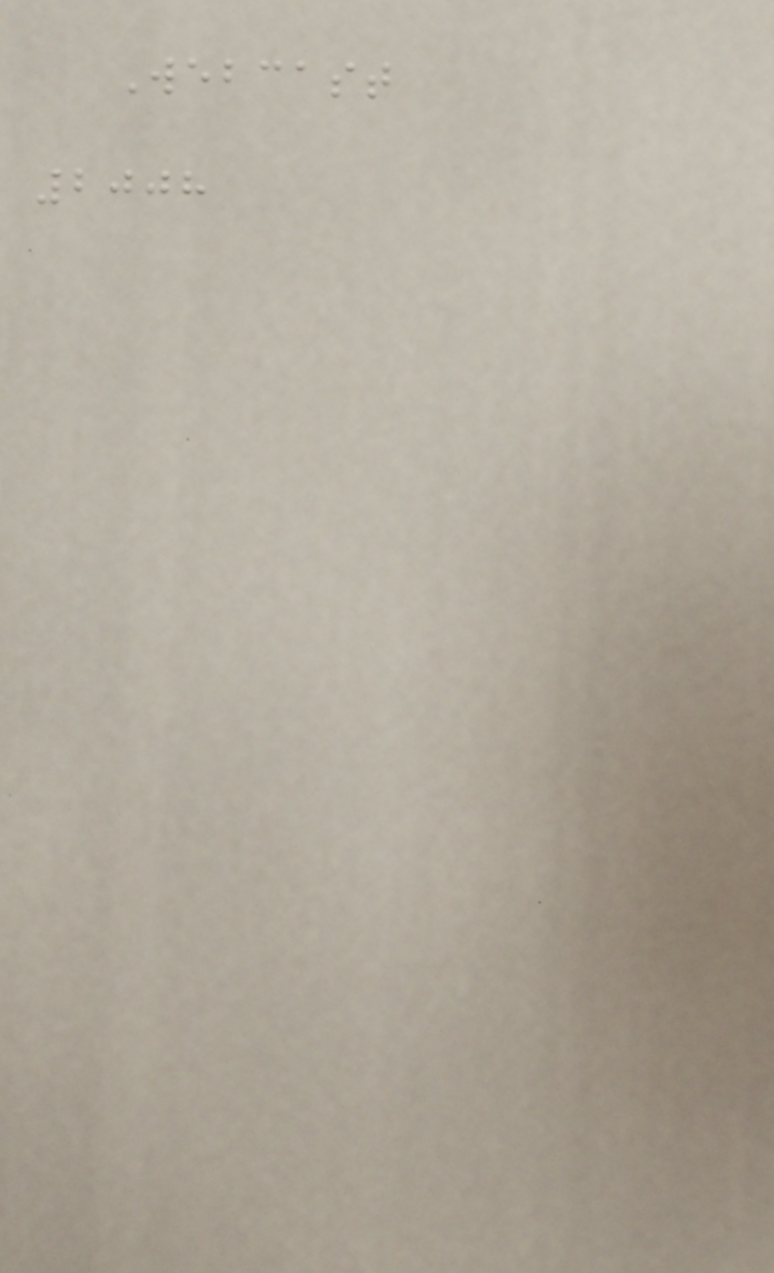Webcast
2008
